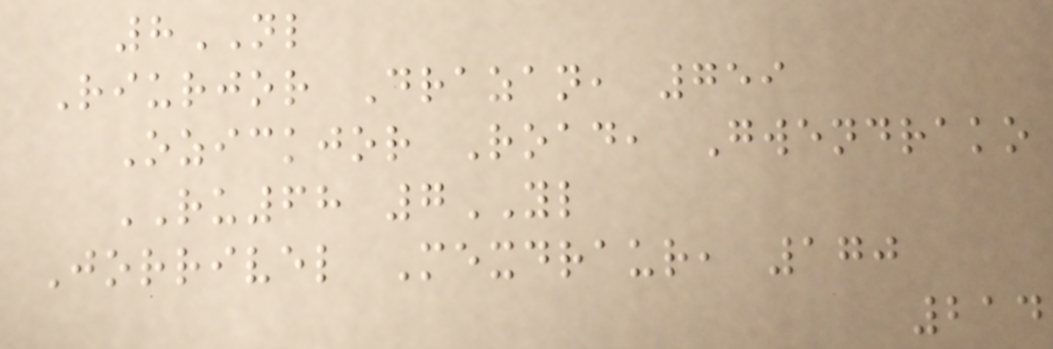8NL
Riurjor Drazan, 759
Ozickjor Road, Gwendrako
RU68 7YL
Jorrivel Mexdraur, 170
214
